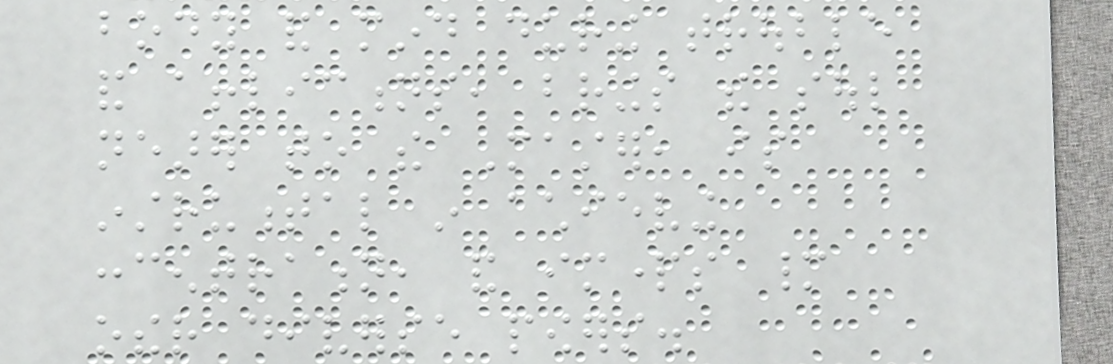body and mind during trouble
and afflictions, brings the soul
nearer to the Master, is
instrumental in achieving
concentration, and imparts many
other diverse powers.
